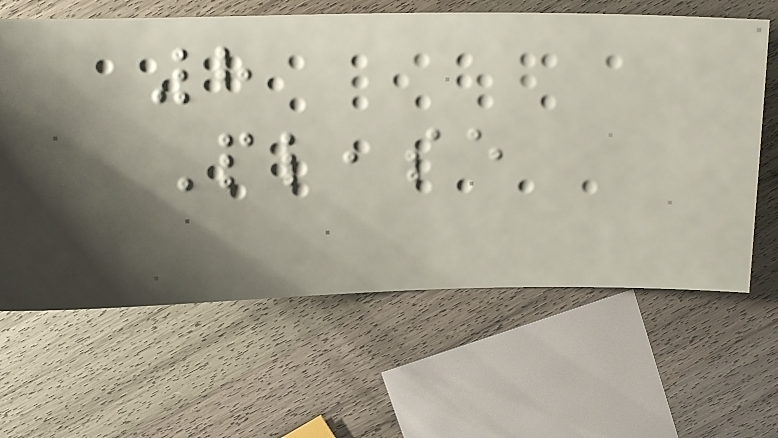8
Please
